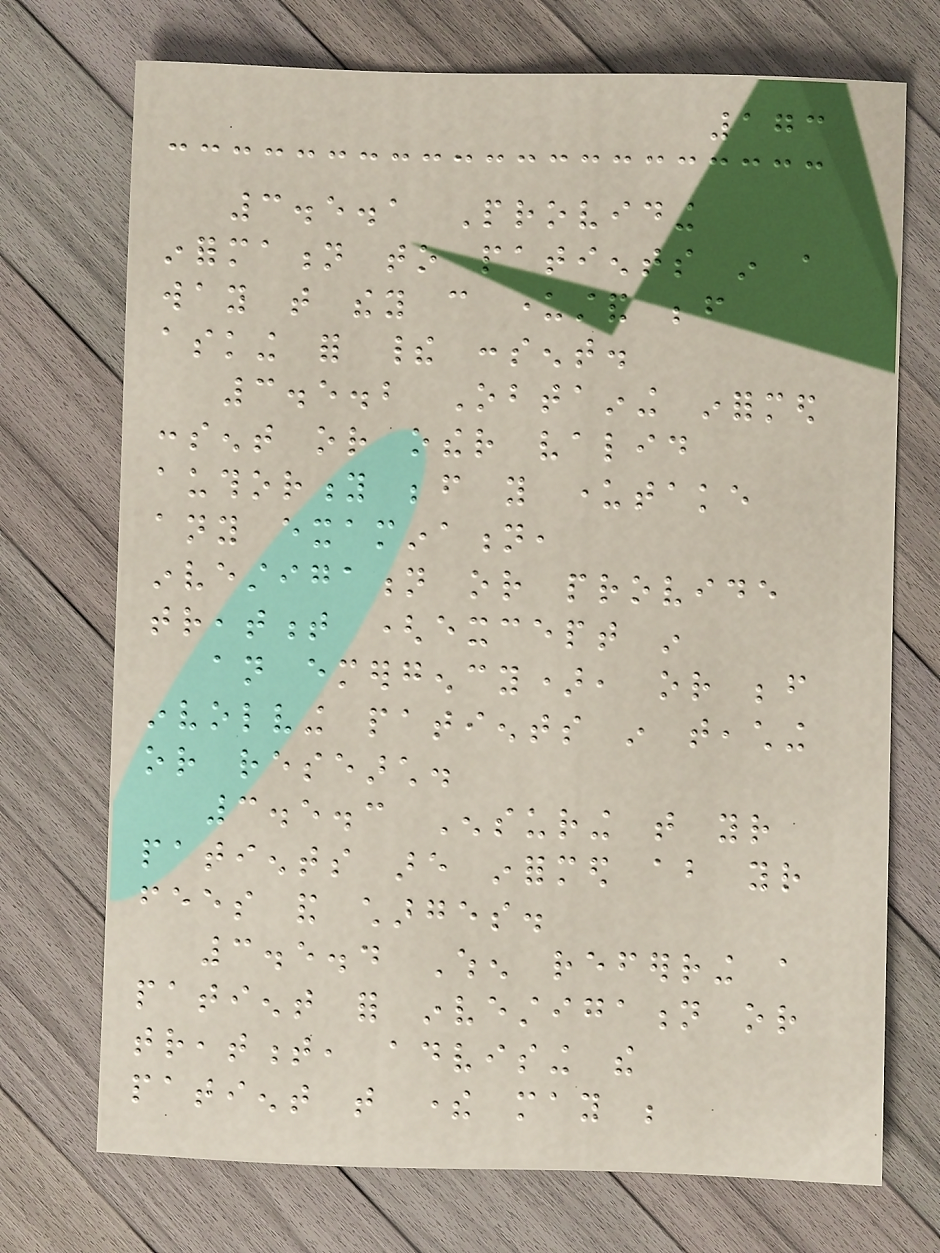173
3.5.1 Providing
information to patients in a
way that they can understand before
asking for their consent.
3.5.2 Obtaining informed
consent or other valid
authority before you undertake
any examination,
investigation or provide
treatment (except in
an emergency), or before
involving patients in teaching
or research.
3.5.3 Ensuring that your
patients are informed about your
fees and charges.
3.5.4 When referring a
patient for investigation or
treatment, advising the
patient that there may be
